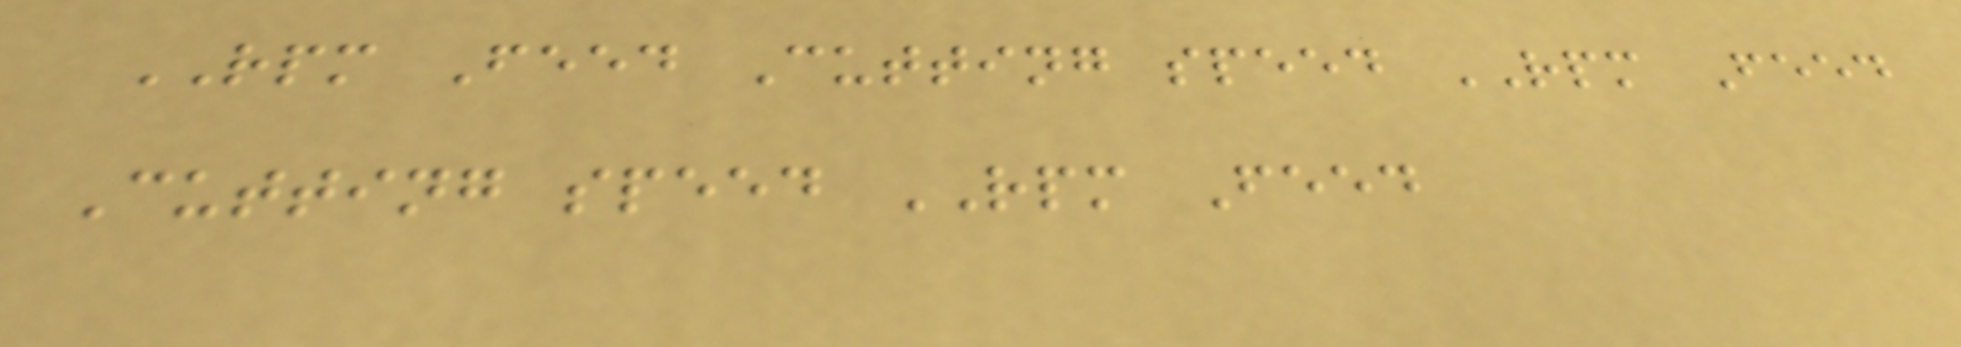RPM Feed Cutting speed RPM Feed
Cutting speed RPM Feed
